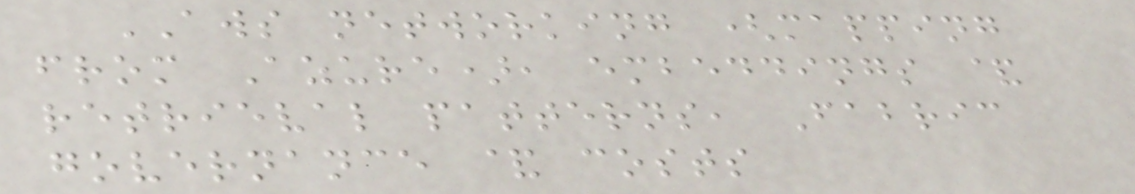AWS networking (mapping
from Azure), embeddings &
retrieval patterns, Fabric
governance & costs
